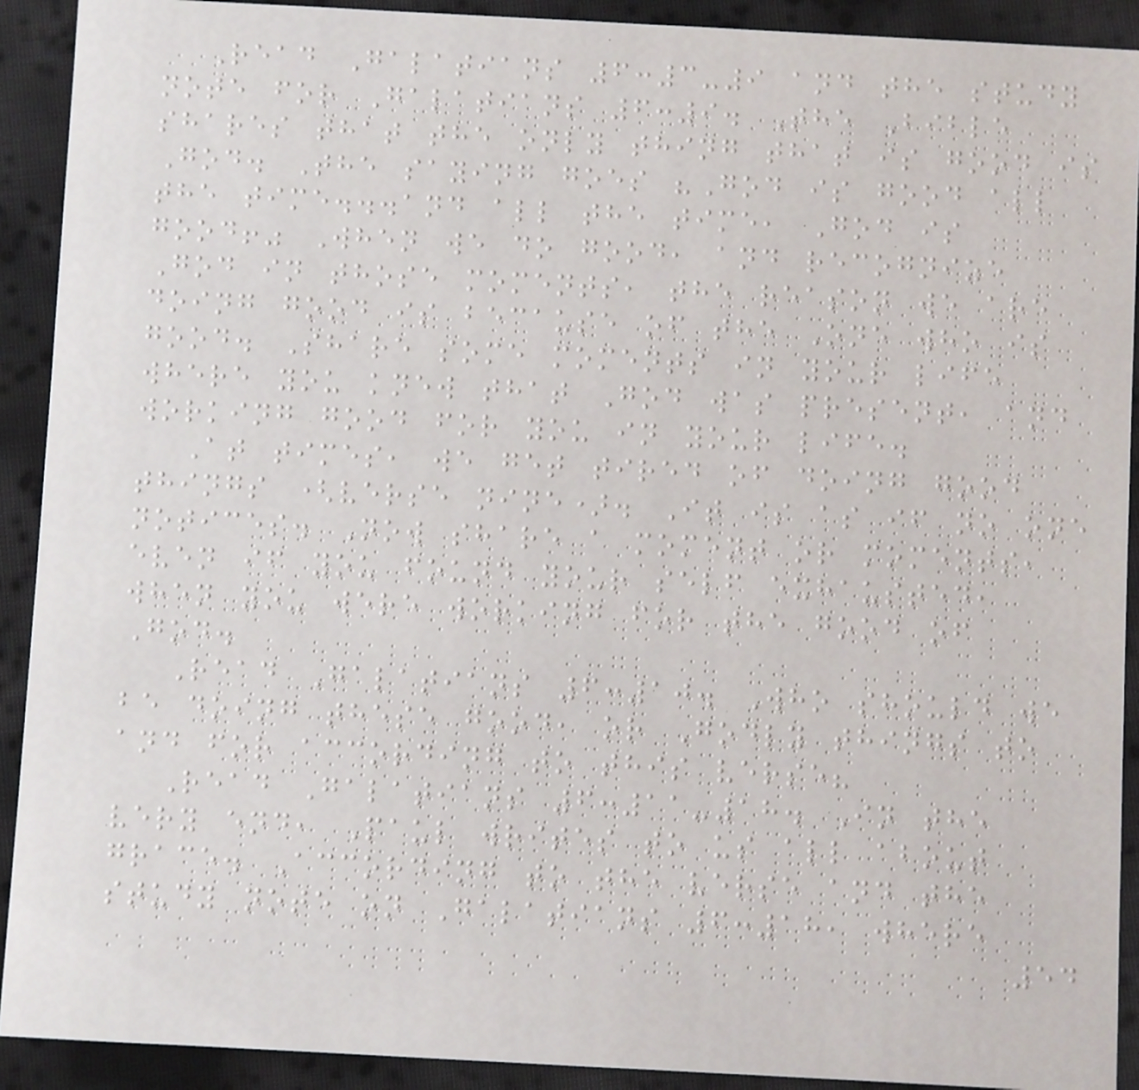Read Galatians 6:3-9 and the study
note for Galatians 6:9. The Bible
shares that the only thing that is good is
God. The saying goes "God is good all
the time...and all the time, God is
good!" When we do good, and recognize
God in those moments, the reason we are
doing good is because of the One who is
good. Share some moments in your life
where you knew that God was present, and
working good for you in your life.
At times, we get tired of doing good
things (verse nine). It is as if no one
notices. Now share a moment or moments,
even if you found your self exhausted,
when you were working for the good of
God.
Read Galatians 6:10. Who should we
be doing these good, or Godly things to
and for according to this verse?
Read Galatians 6:11-18. In the
very end, Paul writes to us all about
grace. According to the verse and the
study note on Galatians 6:18, where
54
